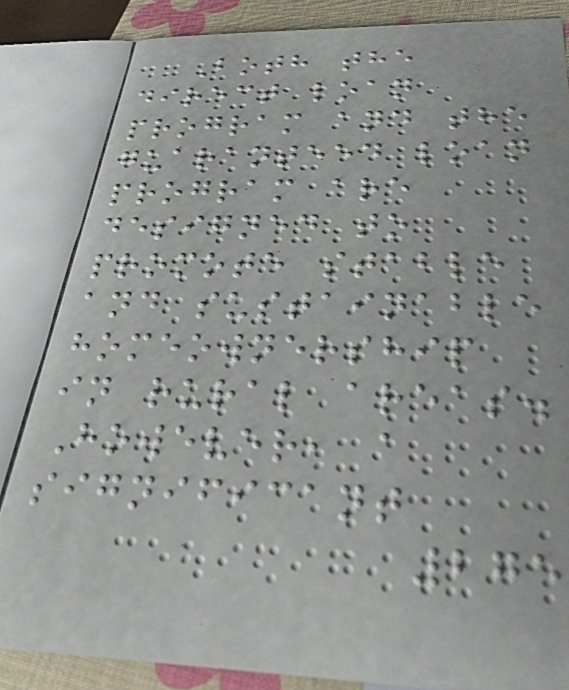Both the
direct loan
program and the
guaranteed loan
program are
designed to
promote stable
and sustainable
homeownership
in rural areas.
However, a
significant
275
